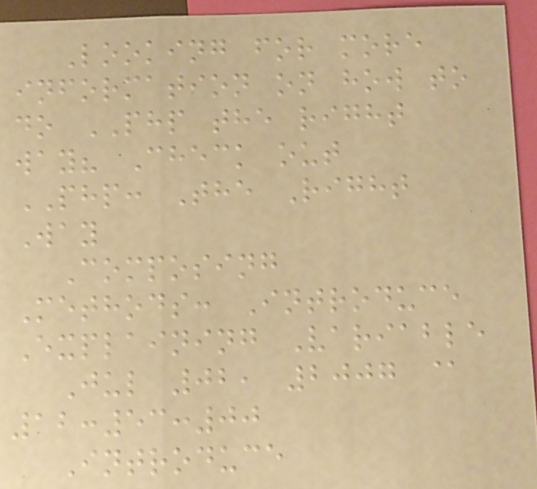Looking for more
information on how to
do PHP the right
way? Check out
PHP: The Right
Way
Composing
Methods: Introduce
Explaining Variable
Jul 02, 2007 @
12:53:00
Introduce
